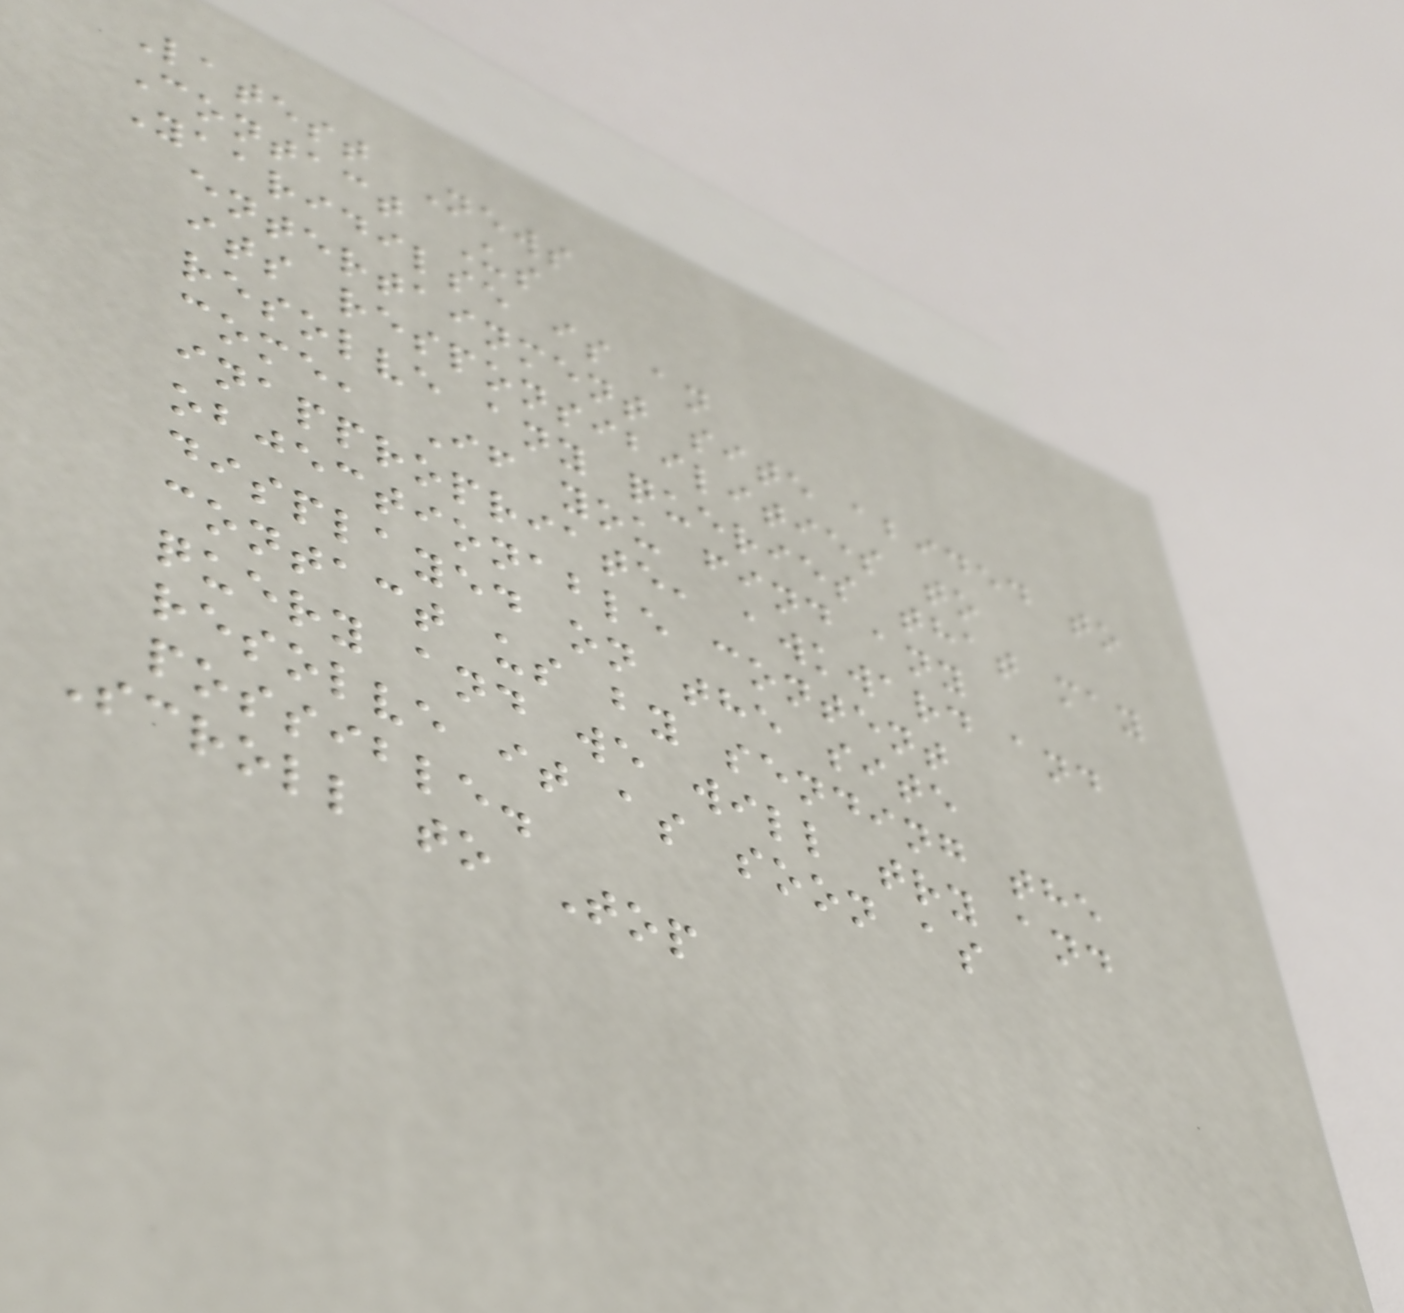Latest News
Contact Us
Yaaridilse is an
entertainment site abided to
its responsibilities to
resolve any queries that may
come, If you find any
inappropriate, awkward and
objectionable content
displayed on the site
contact us by sending the
query and we will try and
resolve it as soon as
possible.
Scroll to Top
